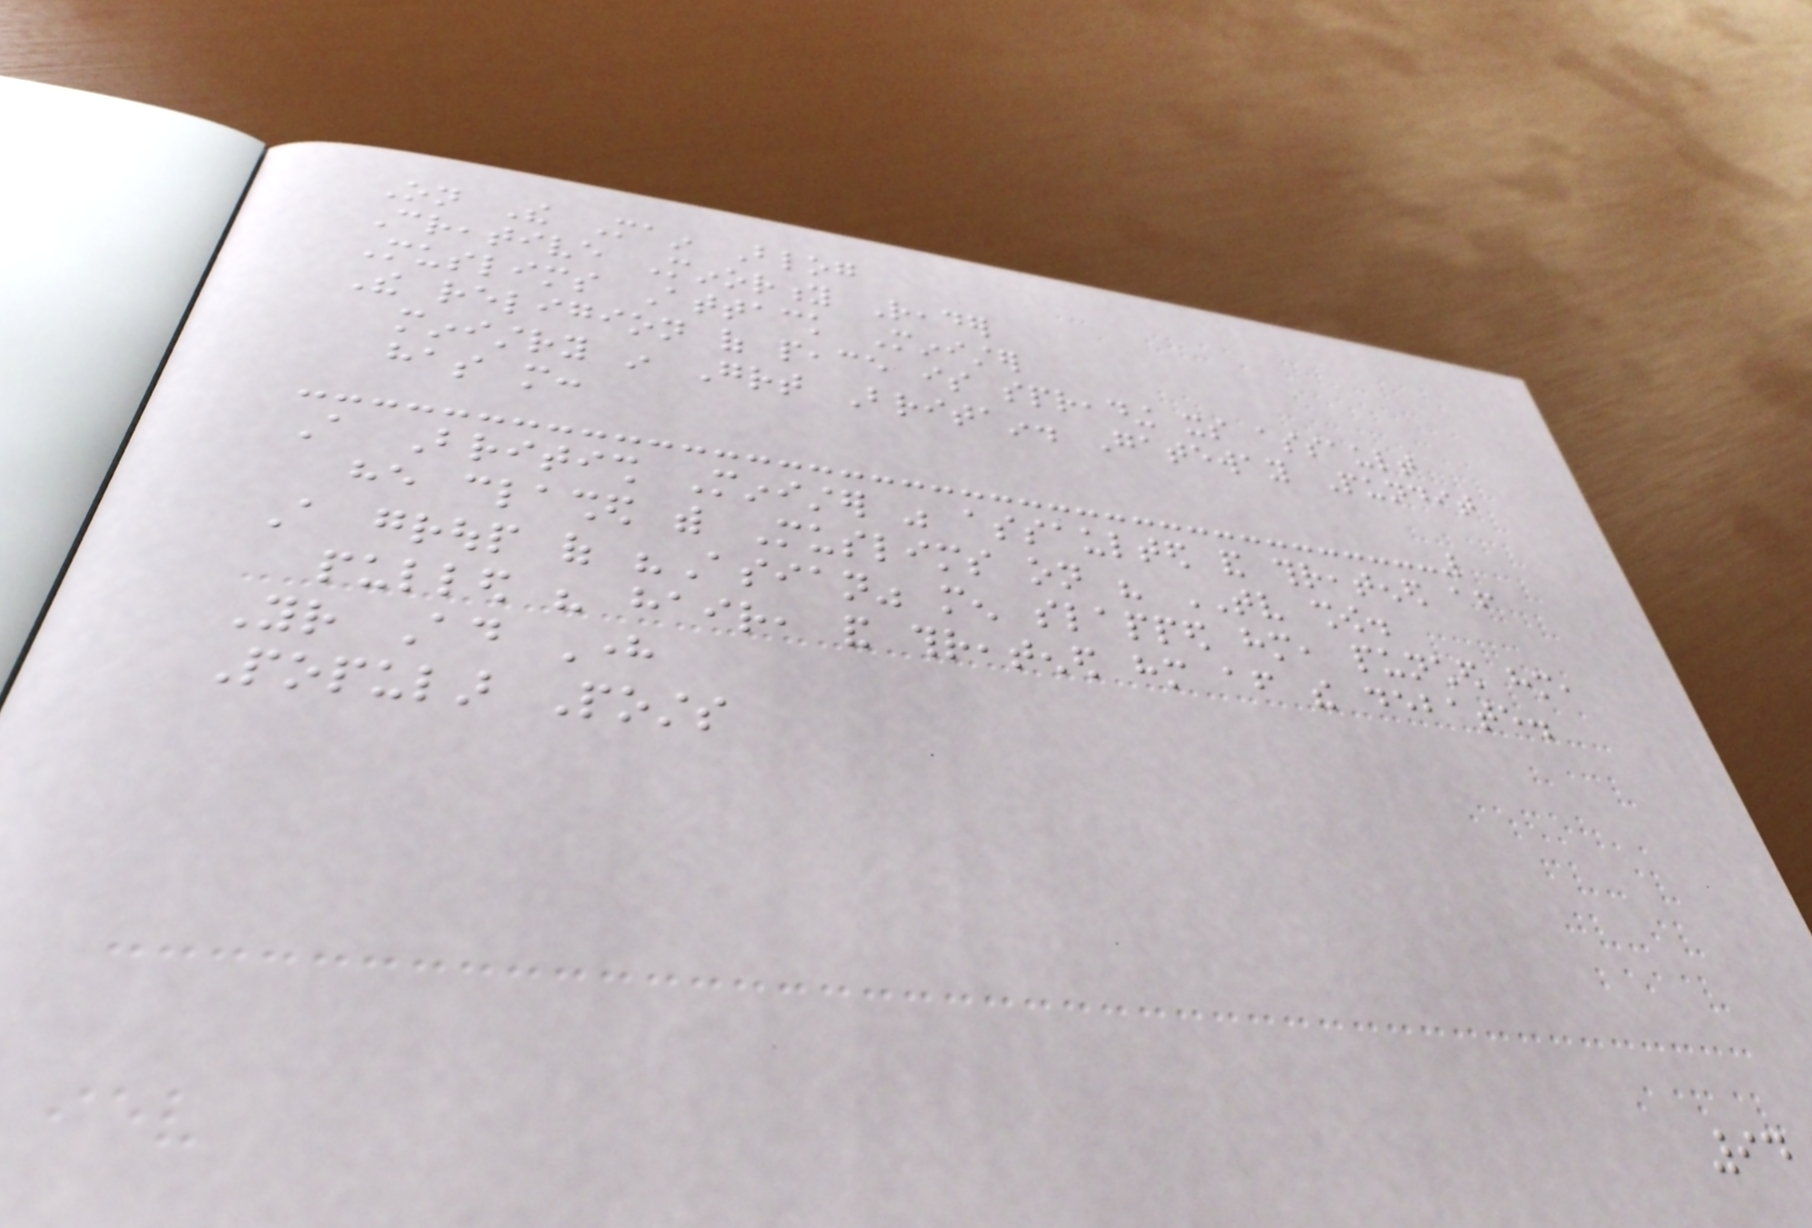On The Main Blog
Creative Minority Reader
Muslims Attack Minister
The religion of peace is spreading its assault
ministry in Great Britain. Gateway Pundit
has more:
A British Minister was assaulted and threatened after
he clashed with Muslims on his TV show.
A group of "Asian" men slapped him, punched him,
pulled his hair, and threatened him after the debate.
Your Ad Here
Popular Posts
94
